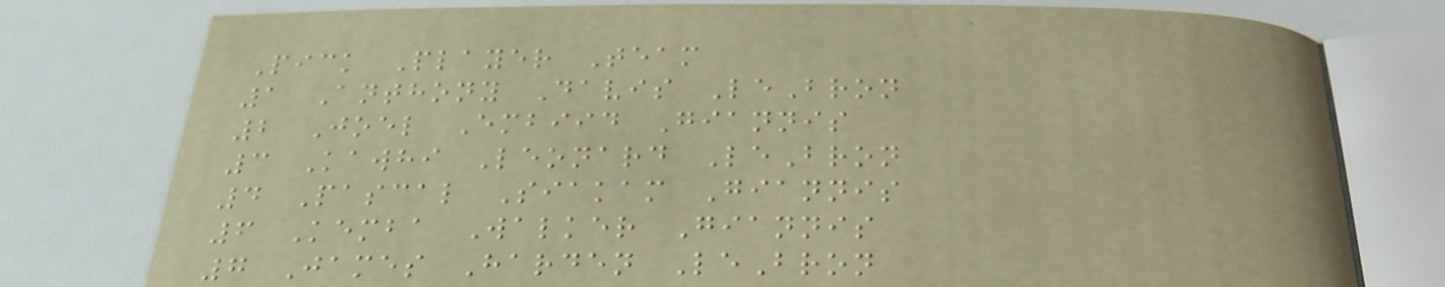Pick Player Team
1 Anthony Davis LeBron
2 Joel Embiid Giannis
3 Kawhi Leonard LeBron
4 Pascal Siakam Giannis
6 Kemba Walker Giannis
7 James Harden LeBron
